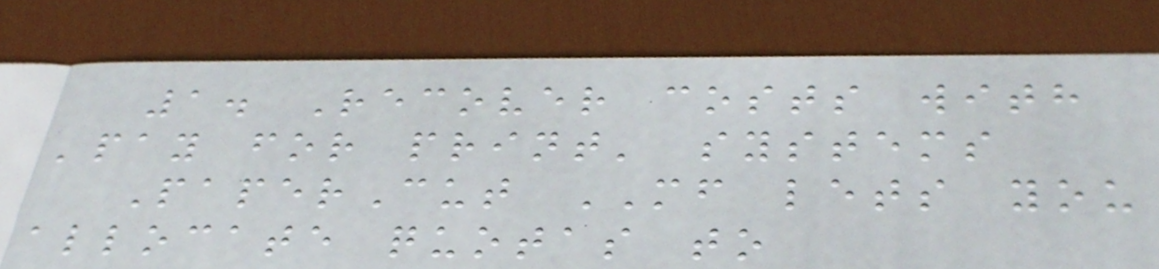1. Recover costs with
'pay for print' systems
PaperCut MF lets you
allocate quotas to
